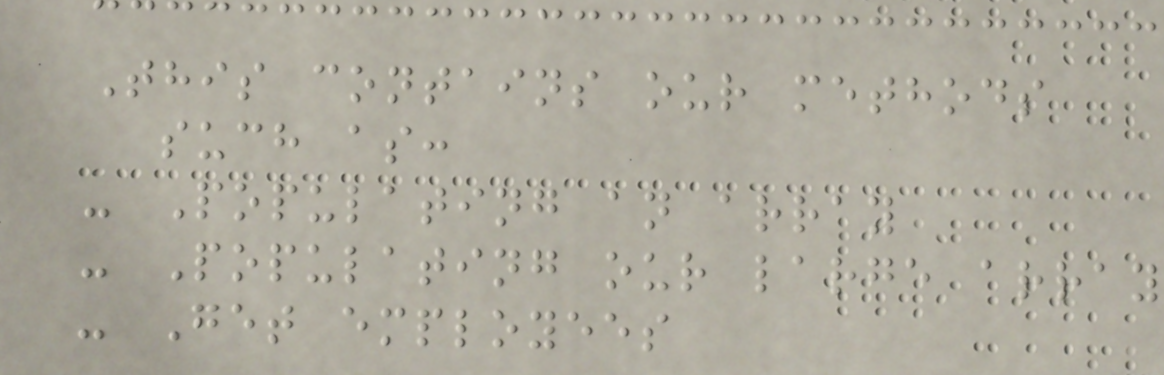This contains our methods
such as:
- Populating an array
- Populating our large array
- Get employees
